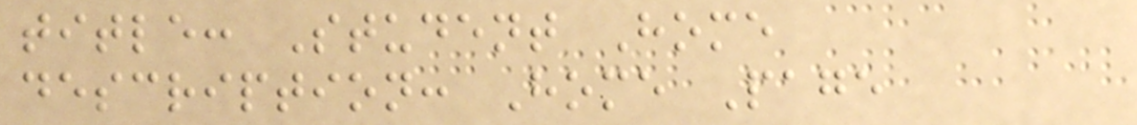title: Student Home
description: Home Page
